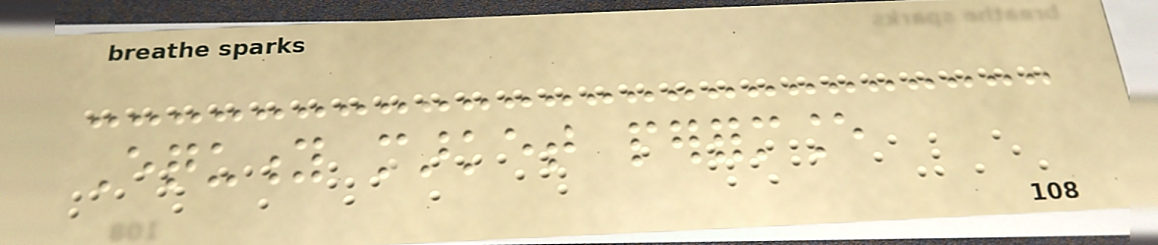Equity market performance
